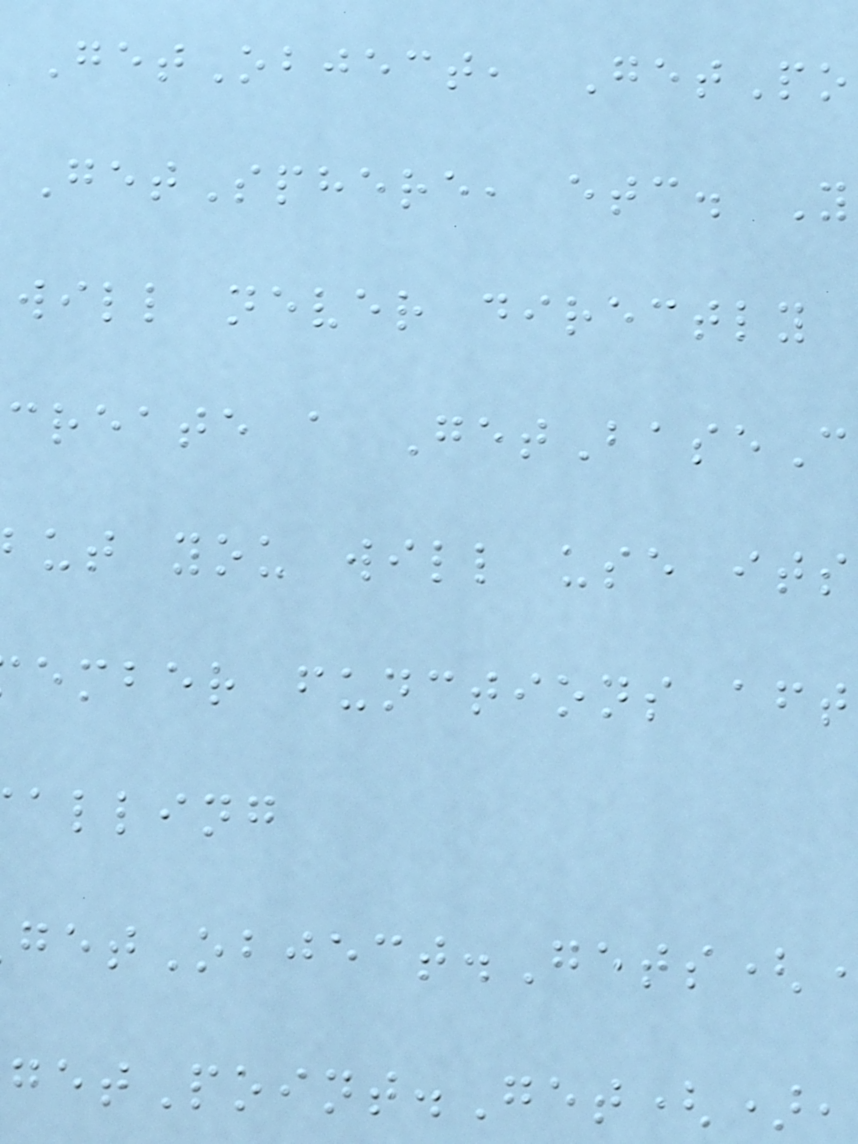GetObject, GetPo
GetSphere, etc. Y
will never directly
create a GetBaseC
ut you will use its
ember functions aft
alling
etPoint.Get(),
